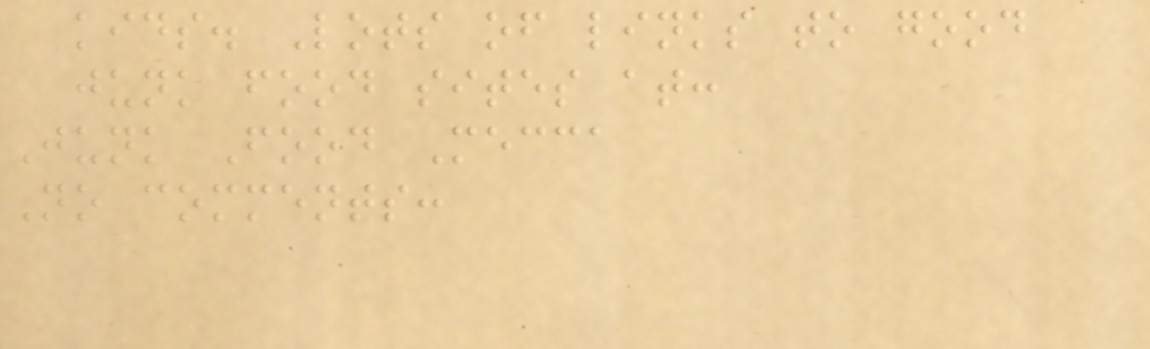kids. Lots of links to good
junk food sites at:
Junk Food Mecca
No comments:
